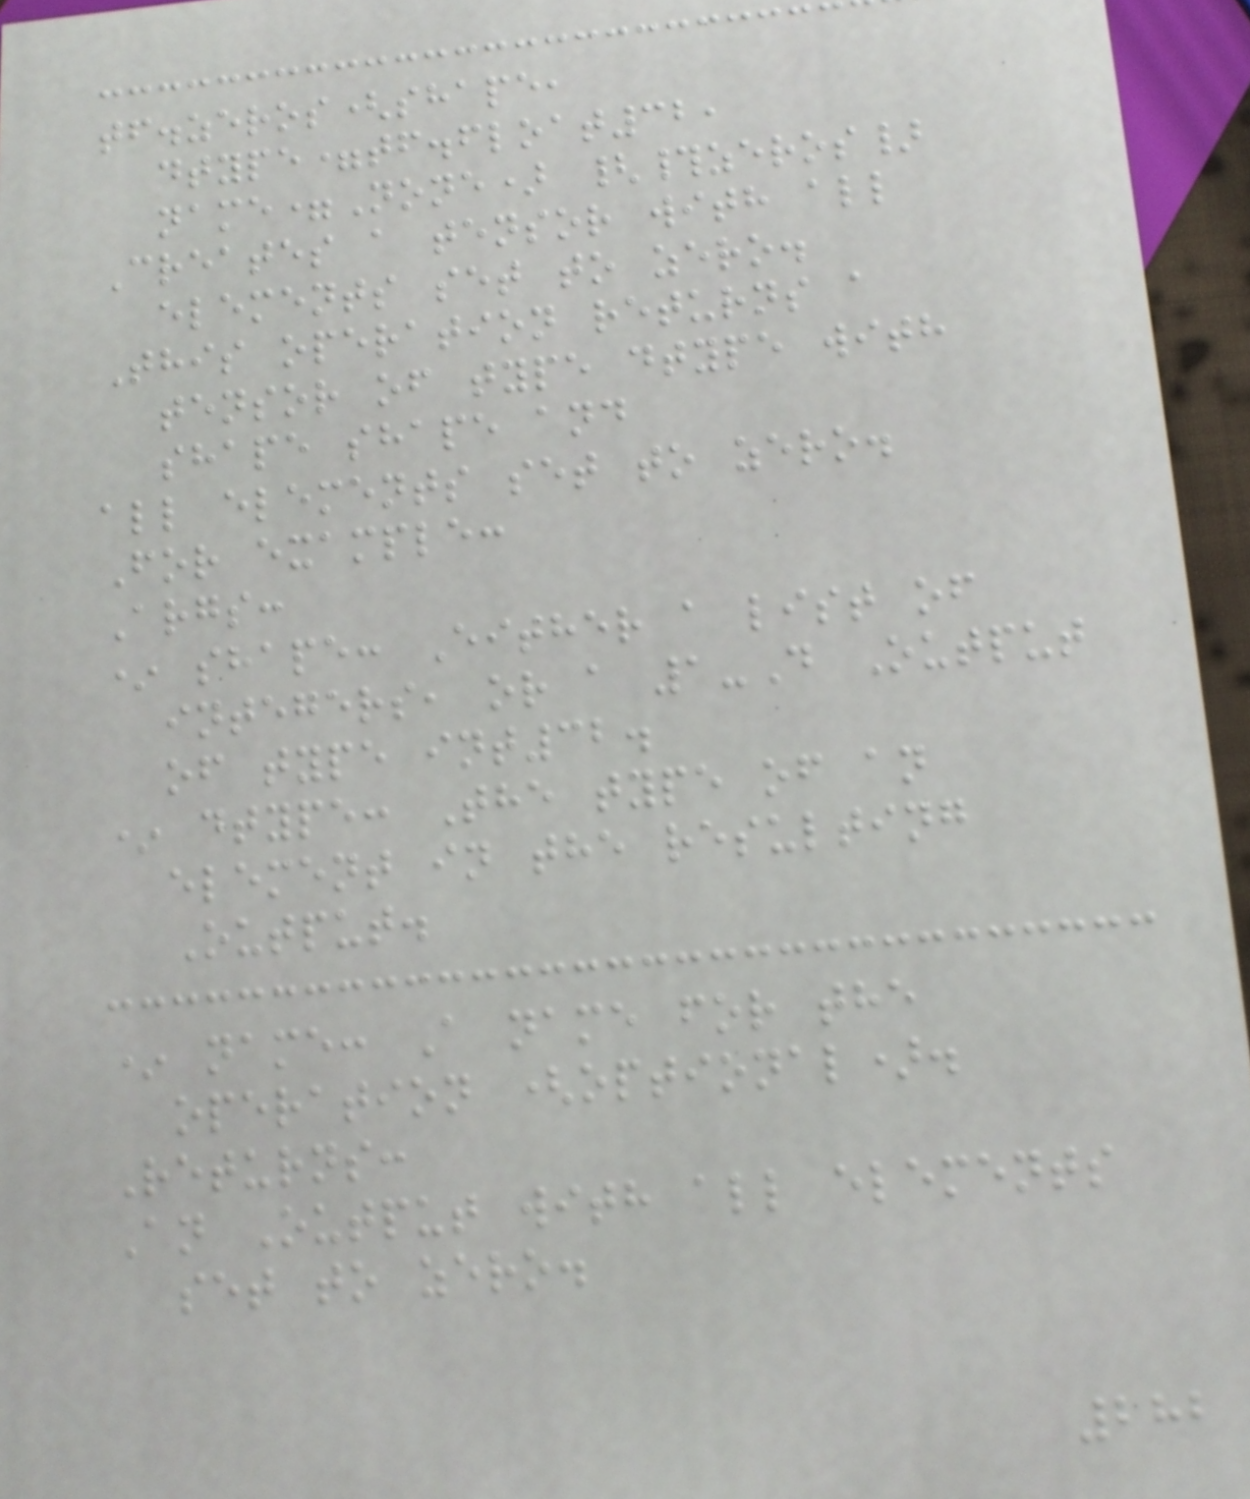tf.zeros(shape,
dtype=tf.float32,
name=None) {#zeros}
Creates a tensor with all
elements set to zero.
This operation returns a
tensor of type dtype with
shape shape and
all elements set to zero.
For example:
Args:
* shape: Either a list of
integers, or a 1-D Output
of type int32.
* dtype: The type of an
element in the resulting
Output.
* name: A name for the
operation (optional).
Returns:
An Output with all elements
set to zero.
282
